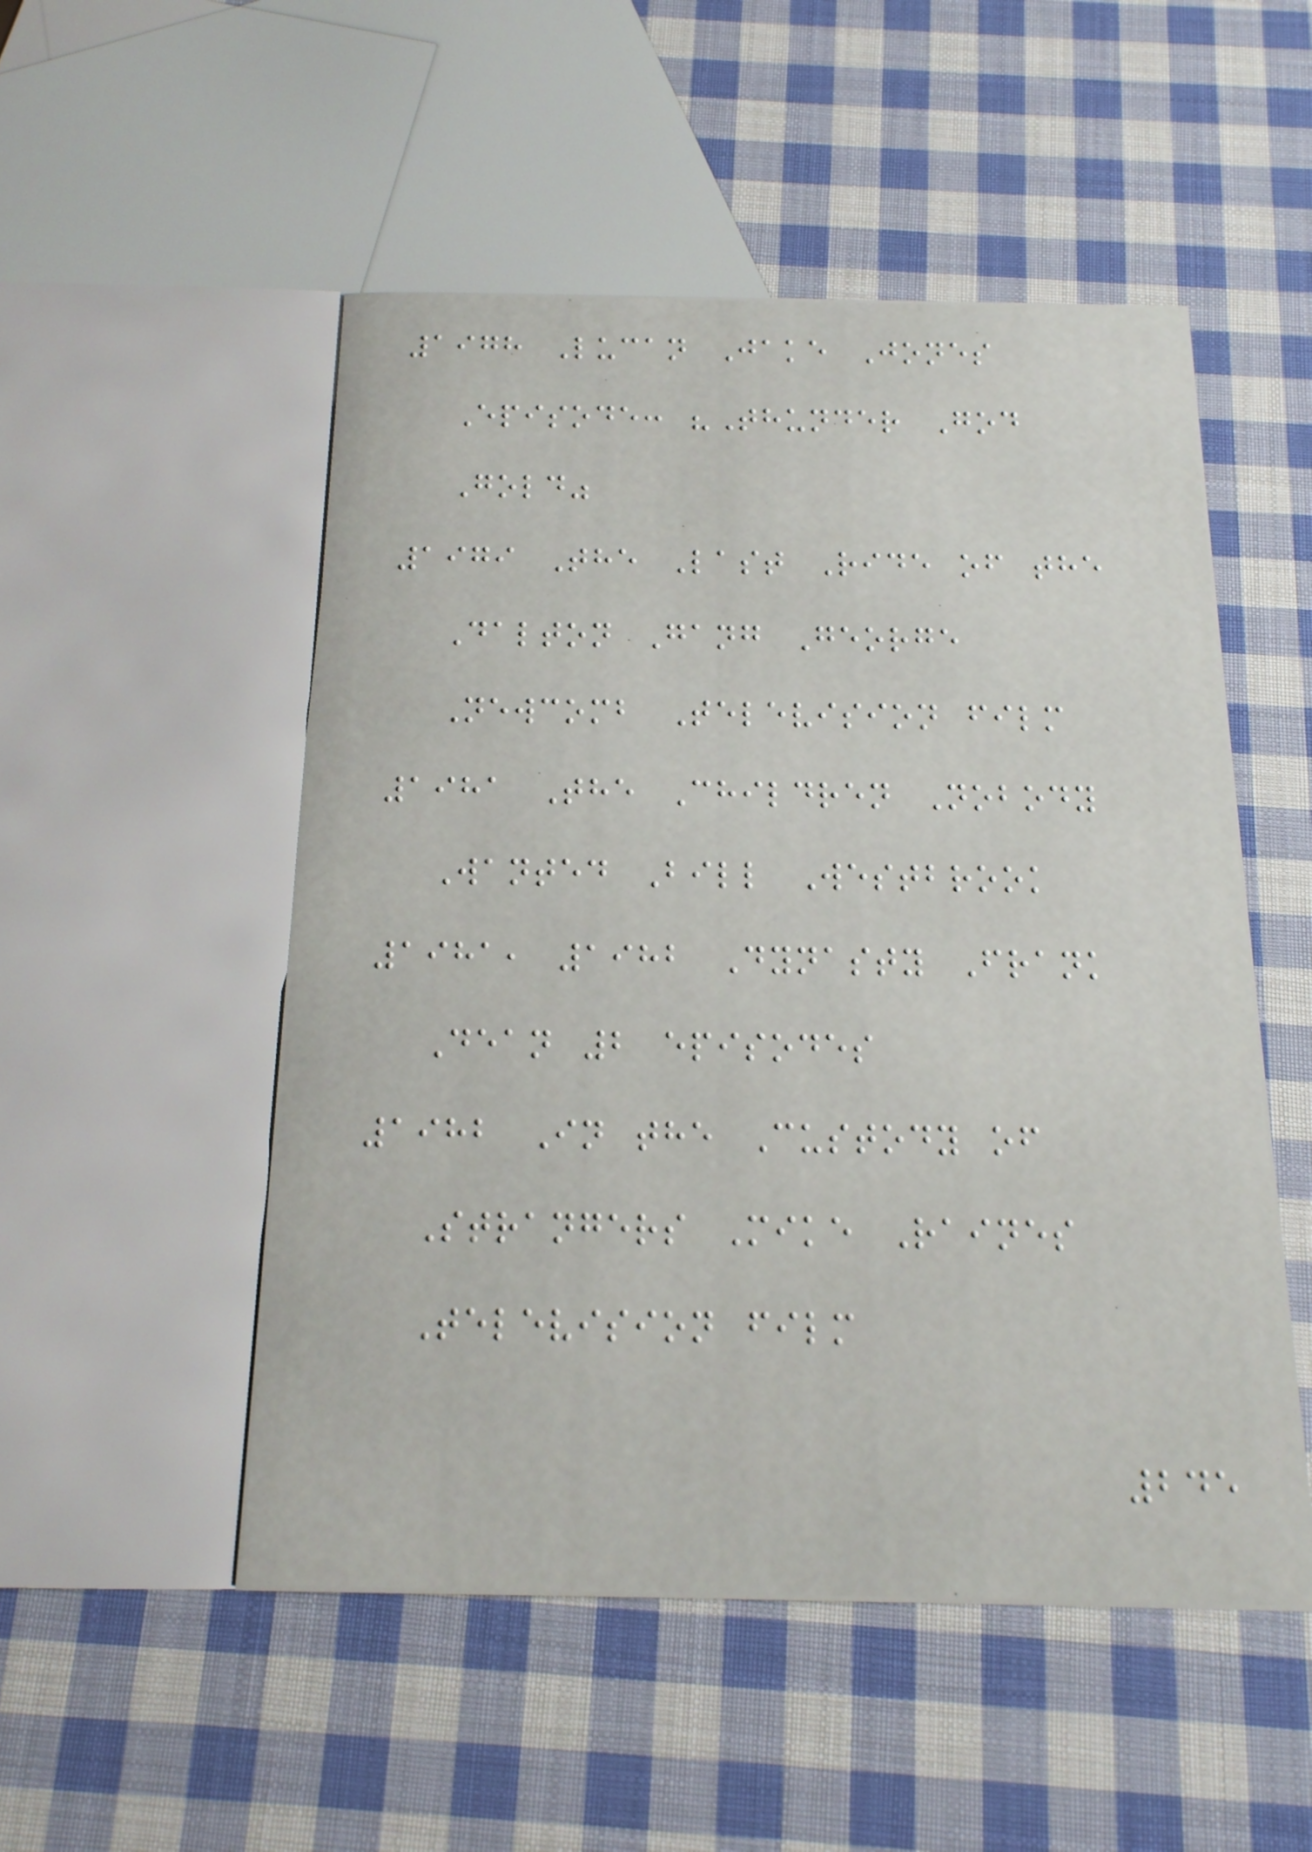1978 Lucan Jake Jones
Episode: "Thunder God
Gold"
1979 The Last Ride of the
Dalton Gang George
Newcomb Television film
1981 The Children Nobody
Wanted Bill Westbrook
1981, 1982 Dynasty Frank
Dean 2 episodes
1982 In the Custody of
Strangers Mike Raines
Television film
245
